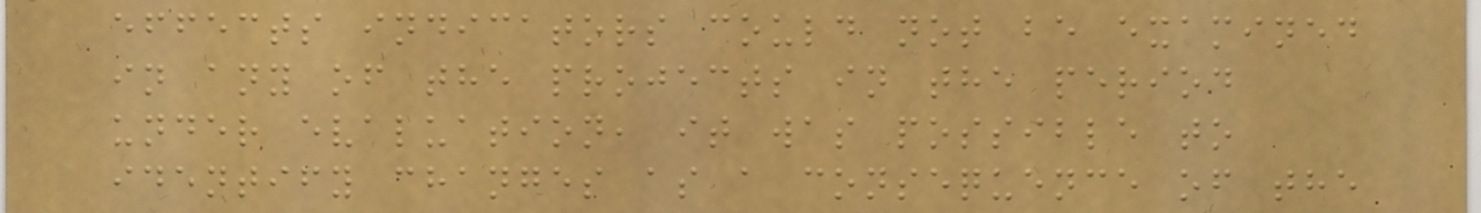effects indicators could not be examined
in any of the projects in the period
under evaluation, it was possible to
identify changes as a consequence of the
